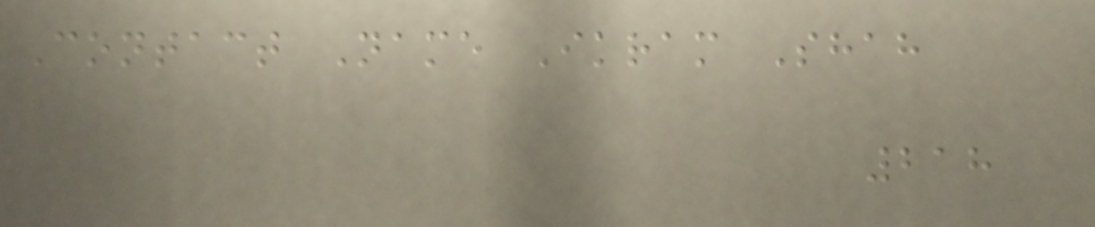Contact Name Ikram Shah
218
